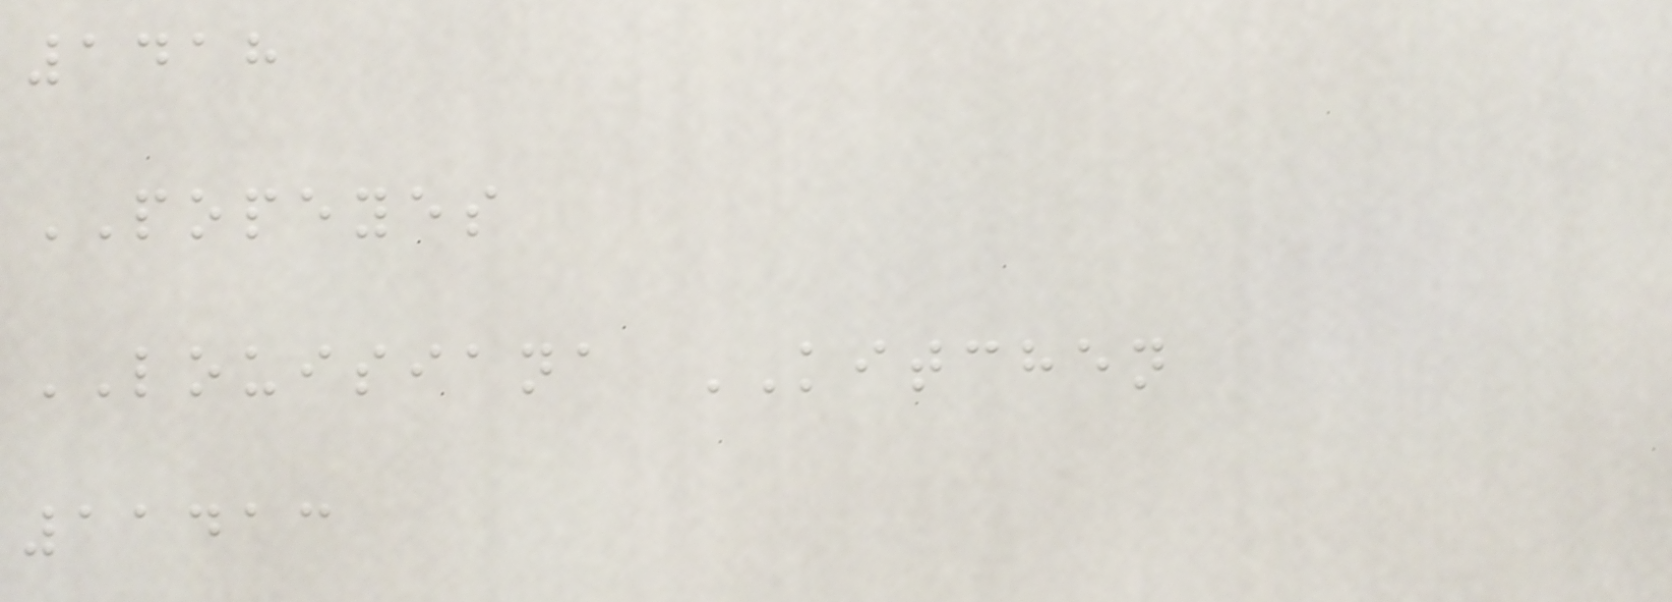1418
POPEYES
LOUISIANA KITCHEN
11413
